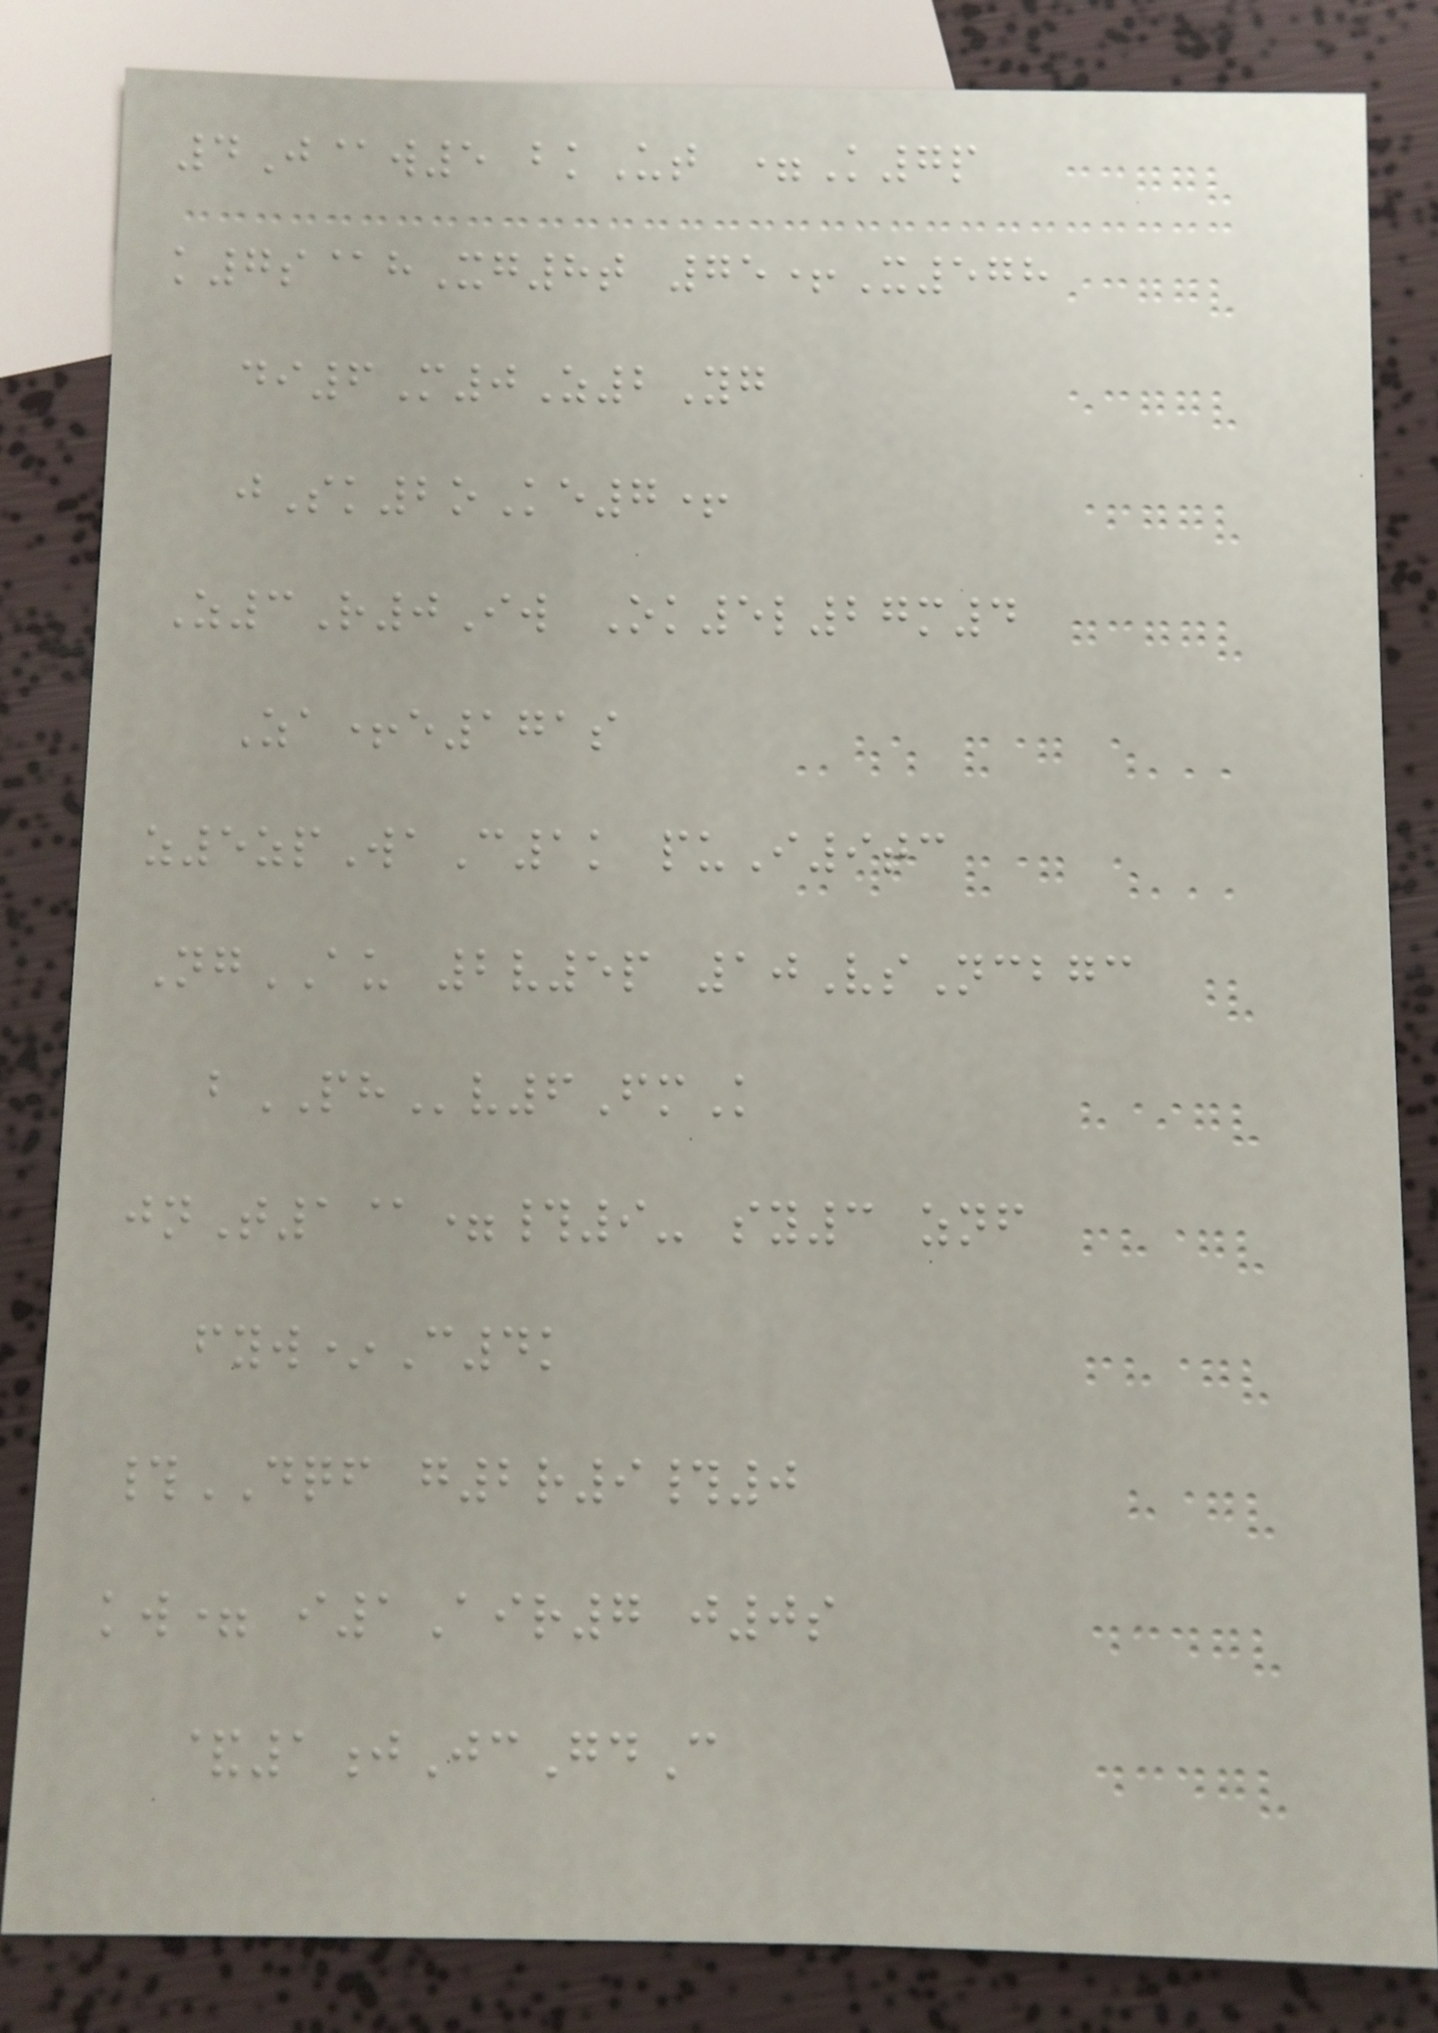4J@w5 bkUt =K7p
k7s@hXg8t 75+X578
di6M0Z2Yg
jSk2oKe7+
Z3R0Iw Ok5l27m4
Za+e171s
z5zpWaC1k puI9tc
NgAU 2v5p 10VsNcbgc
bPHv6FmK
jnT1@=#9- sy3 znf
fyw*C4k
#DQF g2r9#0
kw= i1Air7 j0s
&1jJcGdC
